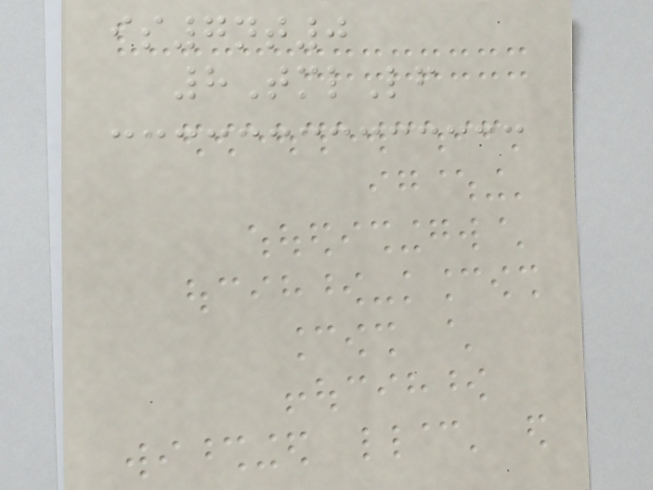is7nt0
8TmlLf
